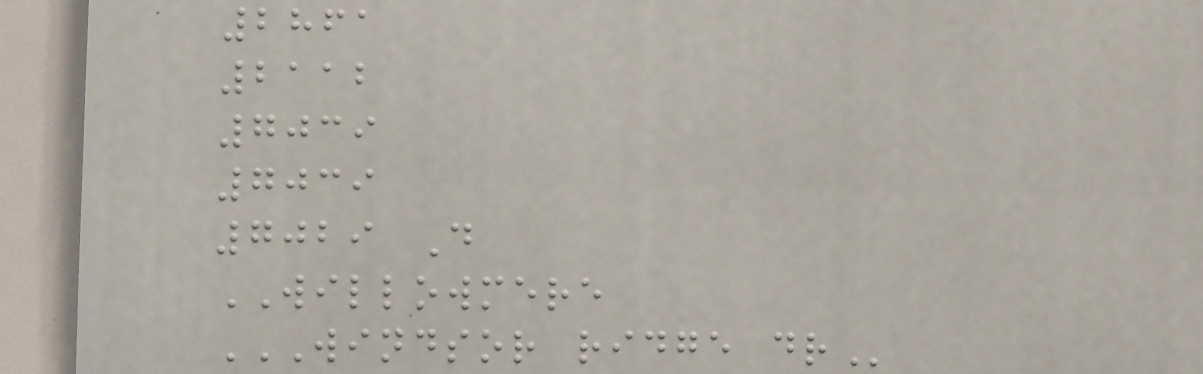2861
2112
7039
7039
7029 D
WILLOWMERE
WINDSOR RIDGE DR
